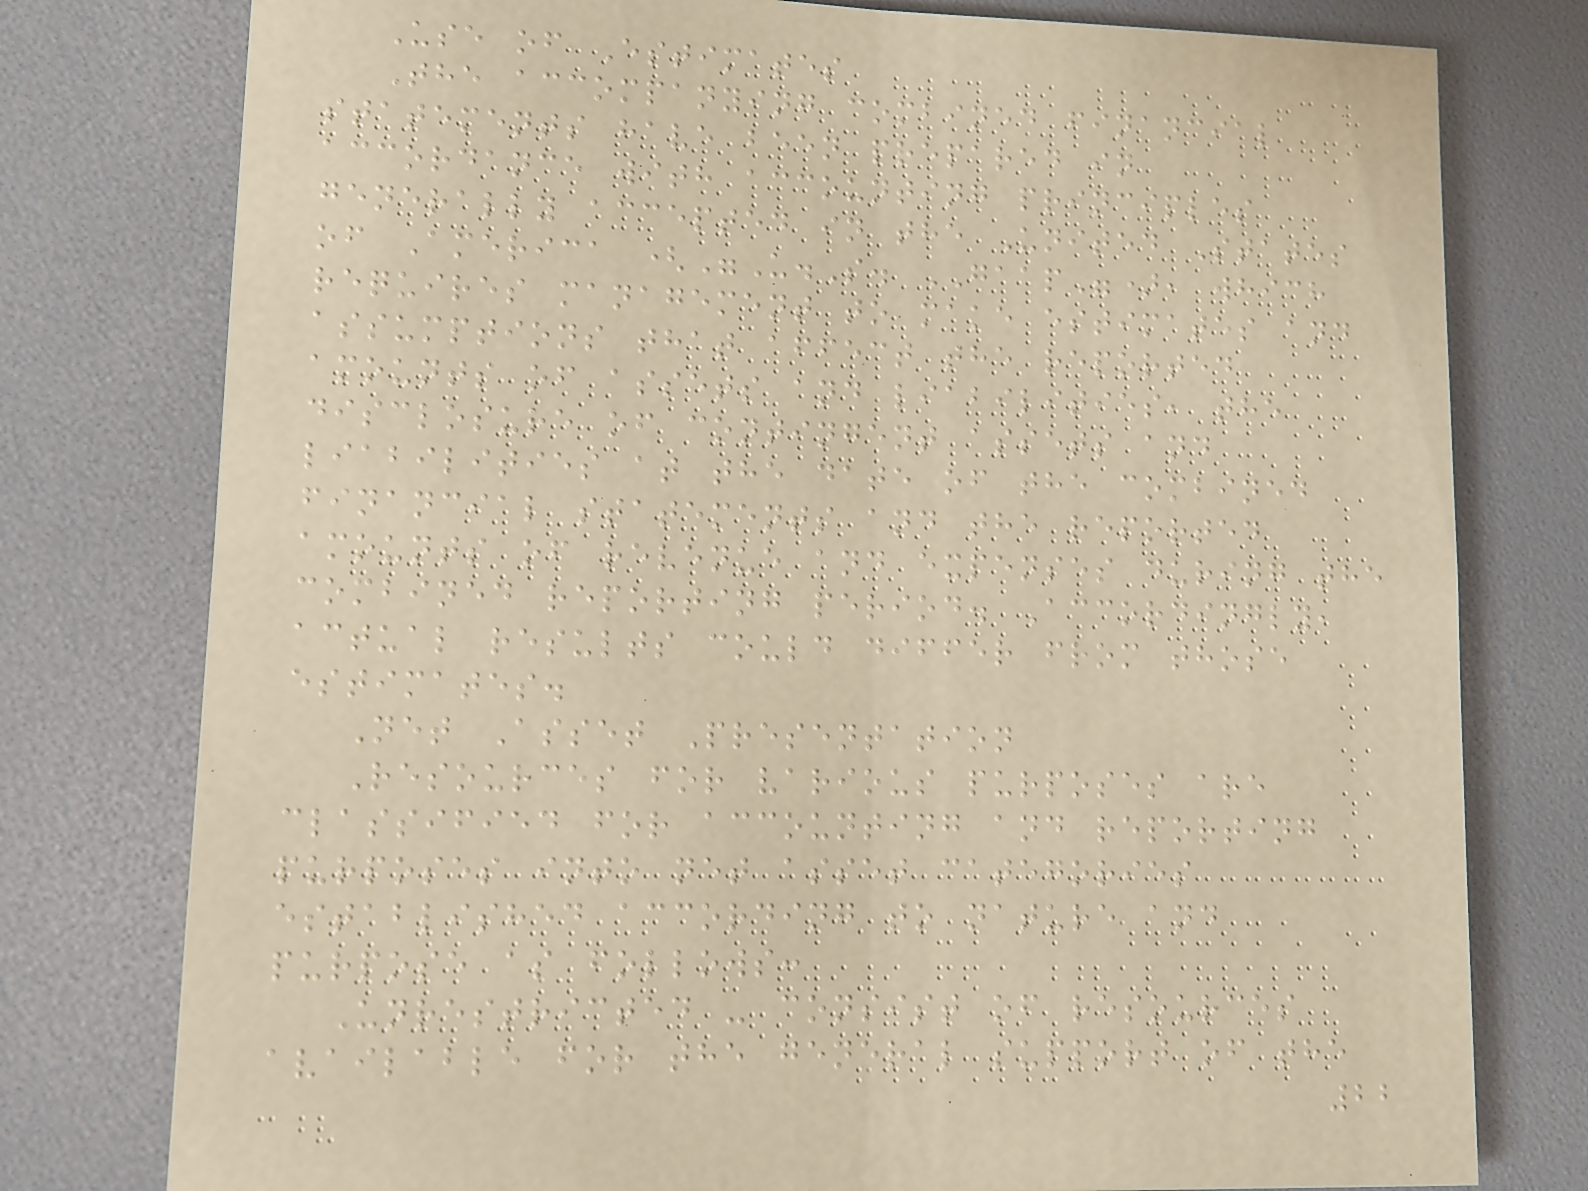Use of Estimates
The accompanying combined financial
statements have been prepared in
accordance with accounting principles
generally accepted in the United States
of America ("U.S. GAAP"), which
requires management to make estimates and
assumptions that affect the reported
amounts of assets and liabilities, the
disclosure of contingent assets and
liabilities at the date of the combined
financial statements and the reported
amounts of revenue and expenses during the
combined reporting period. Accordingly,
actual results could differ from those
estimates.
Net Asset Presentation
Resources for various purposes are
classified for accounting and reporting
purposes into net asset categories
established according to nature and
purpose as follows:
Unrestricted - consist of resources
available for the general support of the
22
